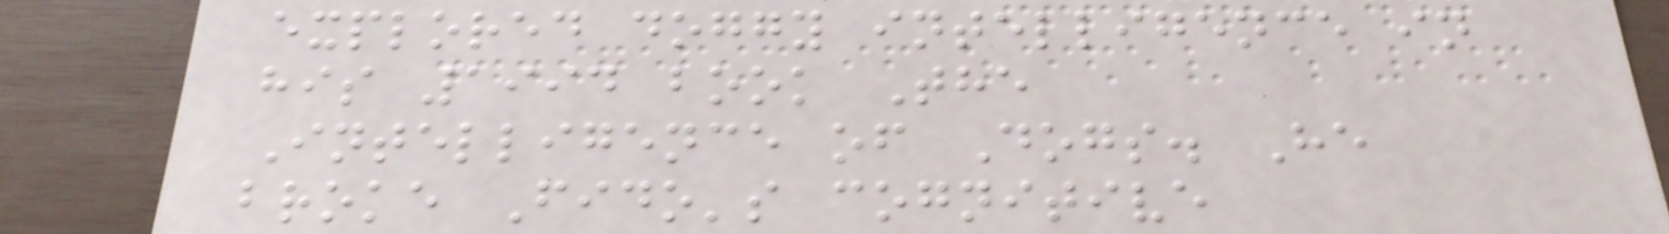explored doggy intelligence in
his 1994 book The
Intelligence of Dogs. He
broke Fido's cognitive
